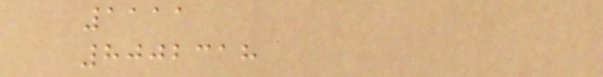1111
8002318
